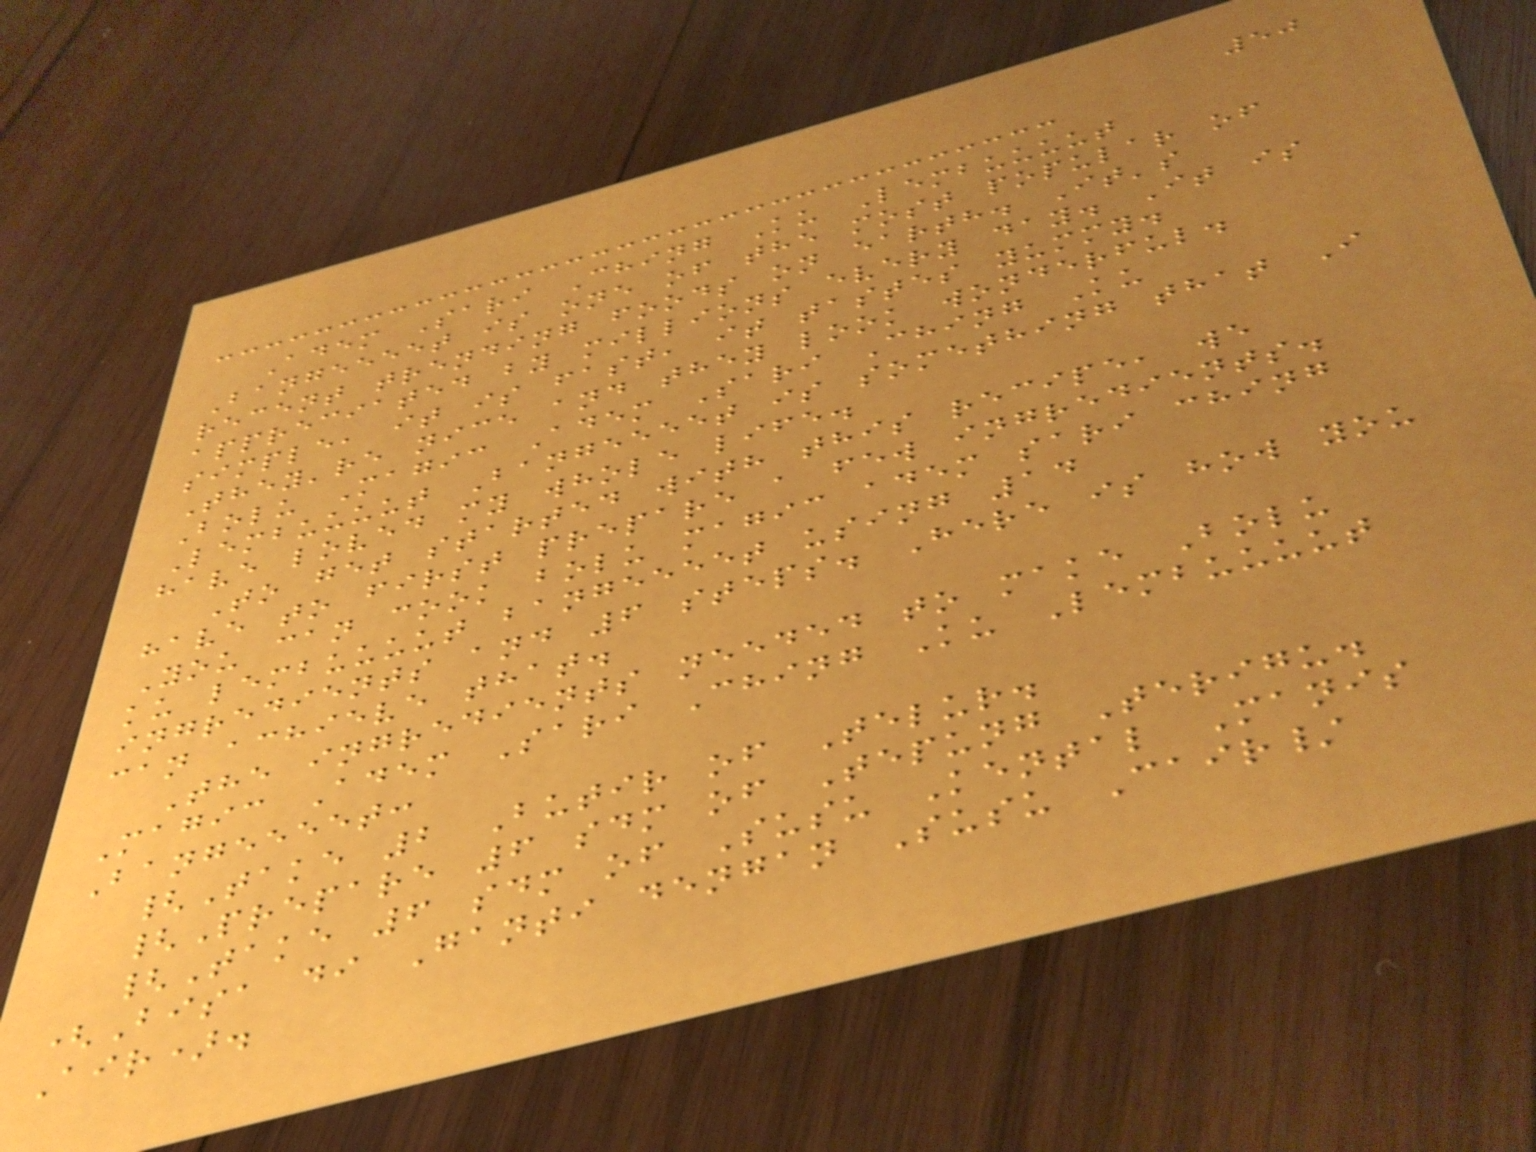50
Adem Sari Ching Ku Lembuuuut
Bangeeeet is one of the most popular of
recent trending foods on earth. It's
appreciated by millions every day. It is
simple, it is fast, it tastes yummy.
They're nice and they look wonderful.
Bolu Magic Adem Sari Ching Ku
Lembuuuut Bangeeeet is something that I
have loved my whole life.
To get started with this recipe, we
have to first prepare a few ingredients.
You can cook bolu magic adem sari ching
ku lembuuuut bangeeeet using 14
ingredients and 6 steps. Here is how you
can achieve that.
The ingredients needed to make Bolu
Magic Adem Sari Ching Ku Lembuuuut
Bangeeeet:
{Take 2 Butir of Telur.
{Prepare 6 sdm of Tepung Terigu.
{Take 6 sdm of Susu Kental Manis
(Bisa di Ganti dengan Susu Cair/
Air).
